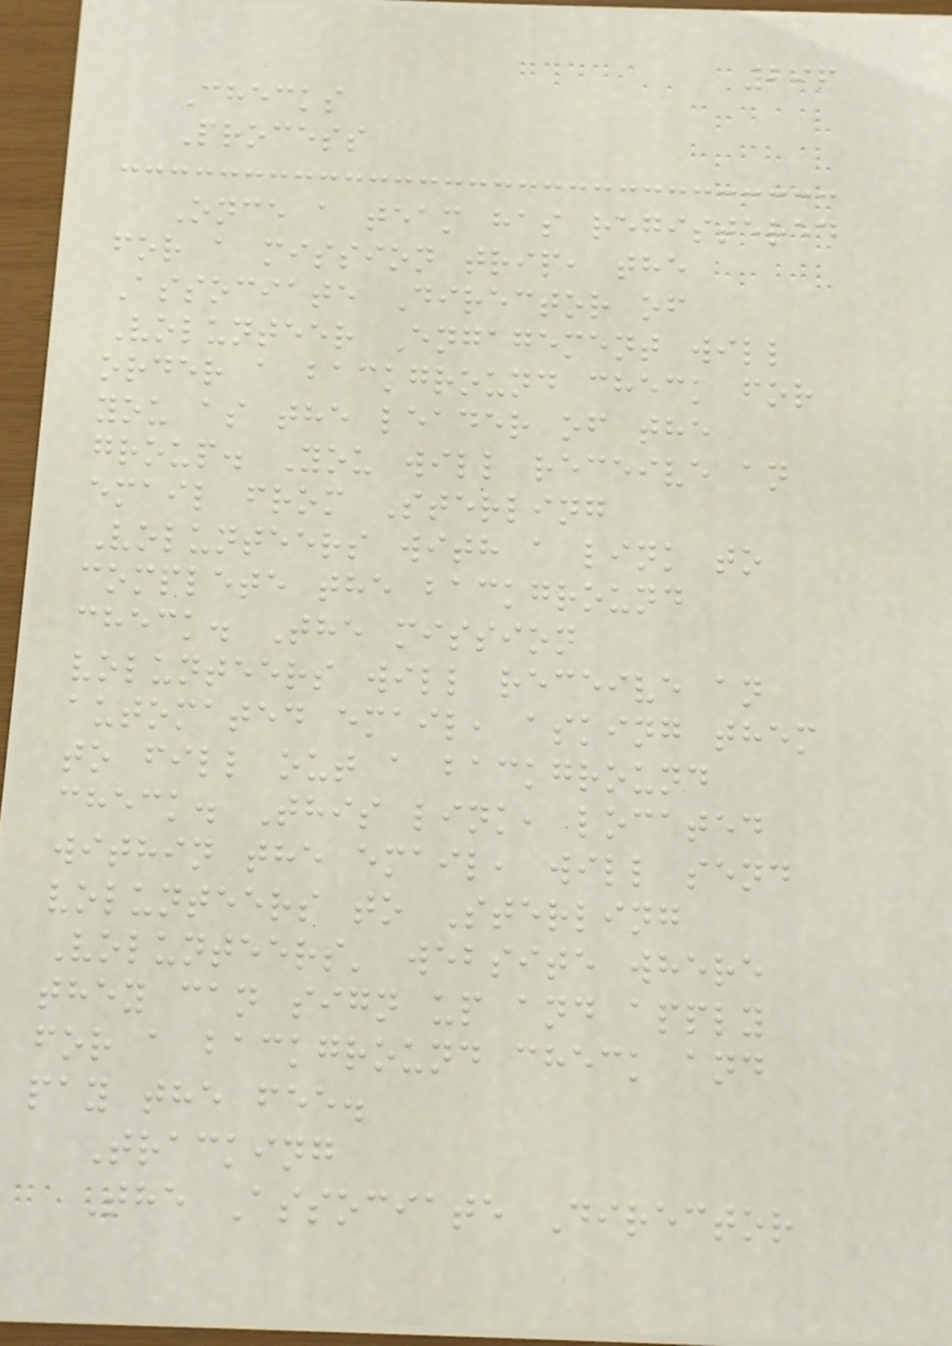296
Checks
Process
Once a team has registered
for a mission trip, the
Associate Director of
Volunteer Engagement will
order a background check for
you as the leader of the
group. You will receive an
email from Sterling
Volunteers with a link to
complete the background
check. The mission
volunteers will receive an
automated email, asking them
to fill out a background
check. This link, located
within the email, will send
volunteers to Sterling
Volunteers' website where
they can sign up and apply
for a background check and
pay the fee.
Tracking
The Associate Director
